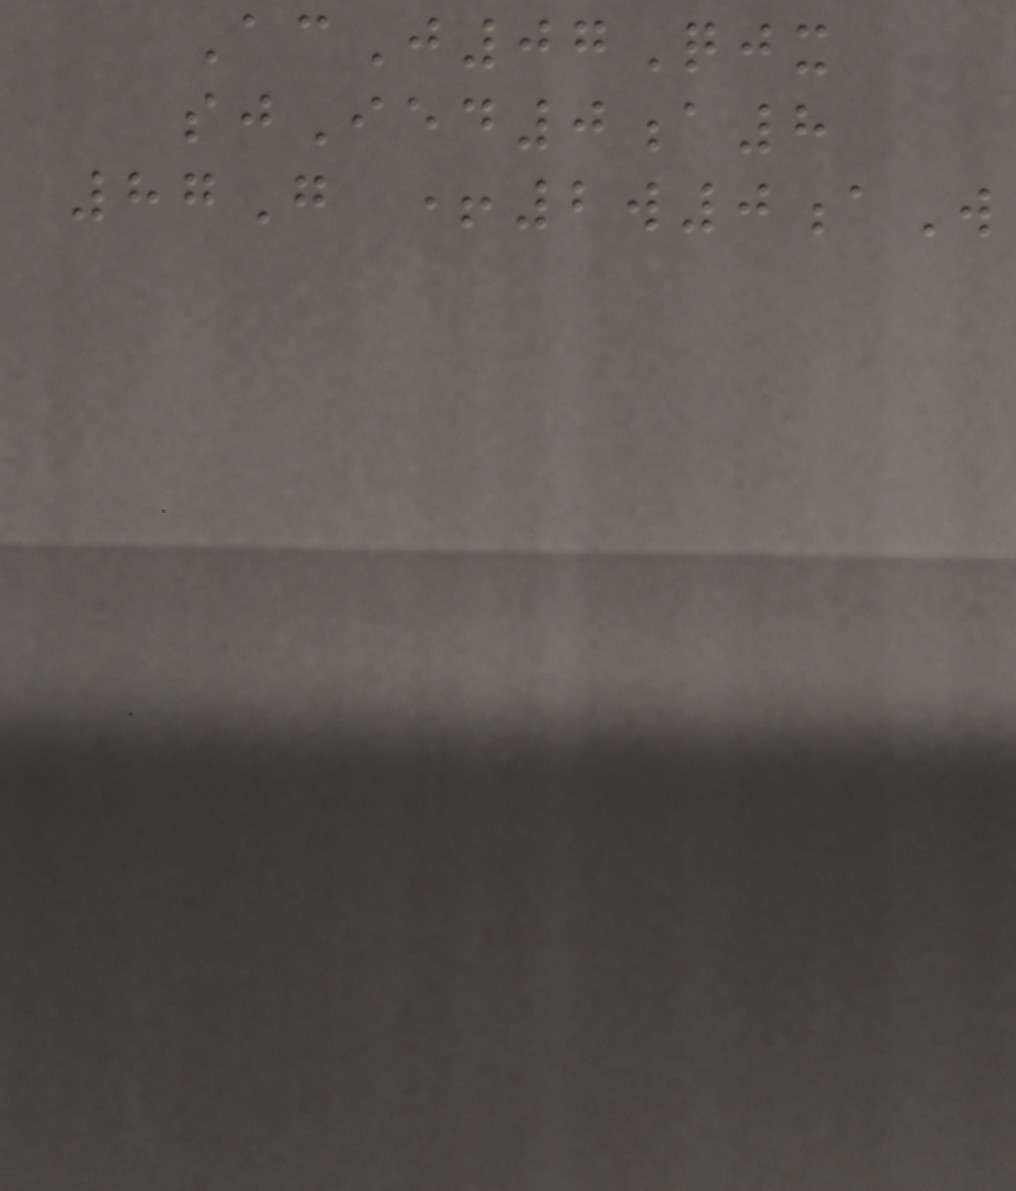AcJ07Qjx
sjIed0a8
87G +2w0aW
